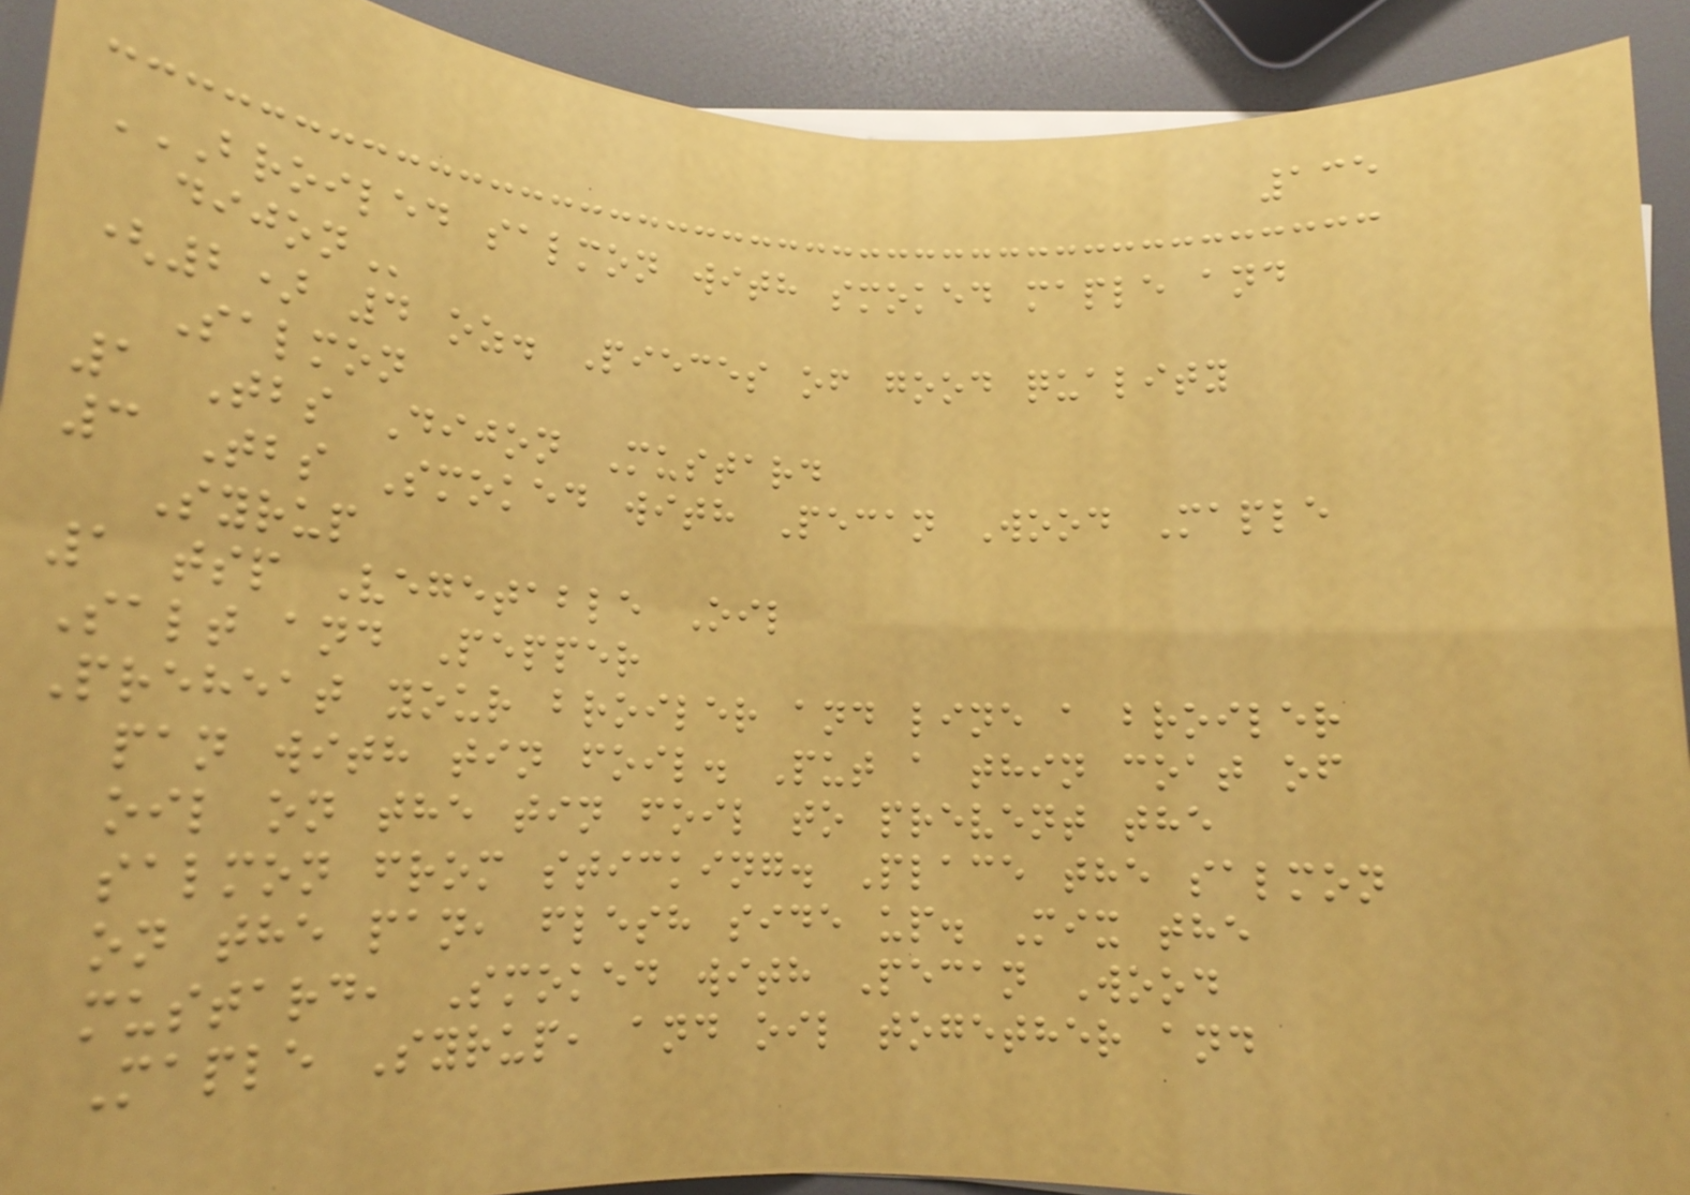135
BROILED SALMON WITH SMOKED MAPLE AND
DIJON
(2) 4 oz. Pieces of good quality
Salmon
1 Tbs Dijon Mustard
3 Tbs Smoked with Pecan Wood Maple
Syrup
1 tsp Vegetable Oil
Salt and Pepper
Preheat your broiler and line a broiler
pan with tin foil. Put a thin coat of
oil on the tin foil to prevent the
salmon from sticking. Place the salmon
on the pan, flesh side up. Mix the
mustard, Smoked with Pecan Wood
Maple Syrup, and oil together and
